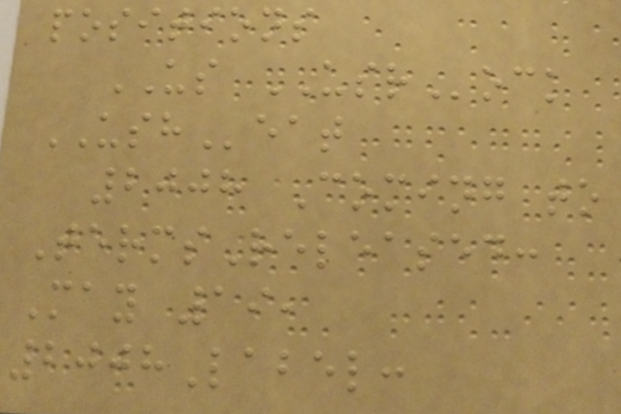positions
US USRock
USHeat
2008 Coming to
TermsReleased:
May 19,
2008Label:
